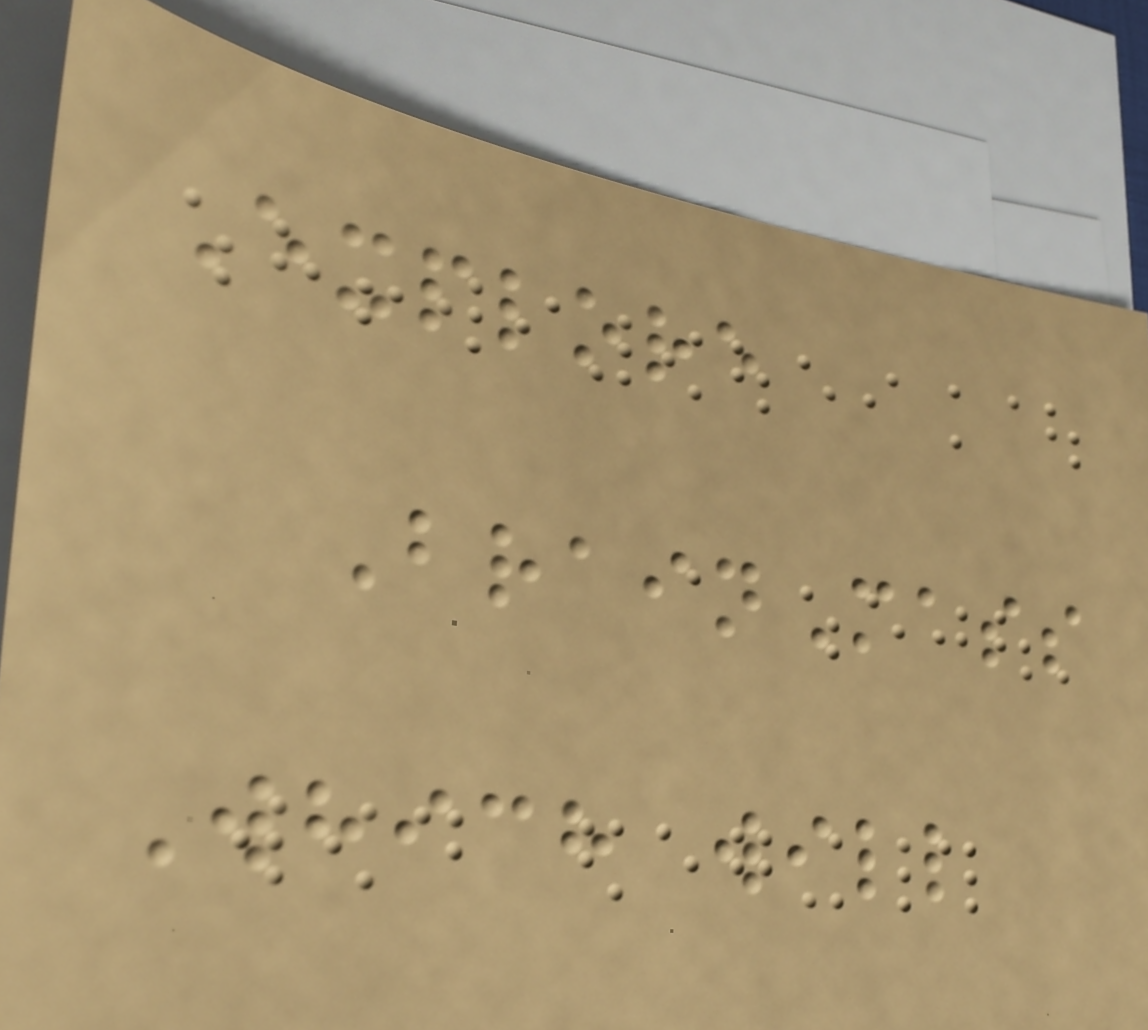Explore
BrainMass
Which will
